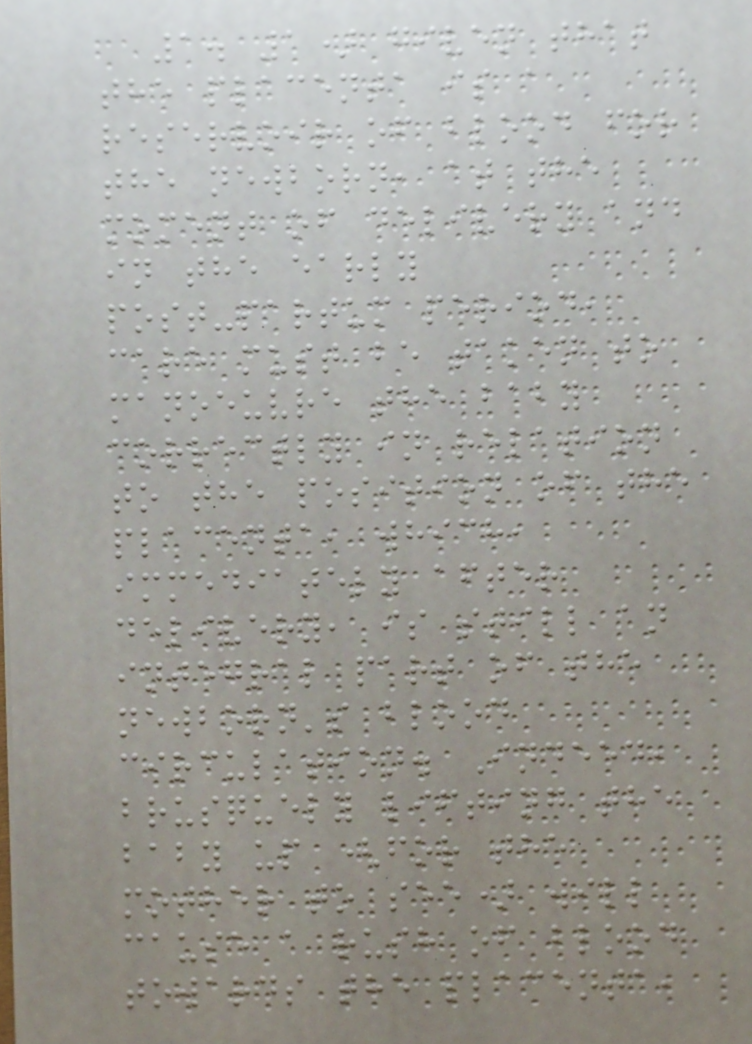1. 1) given that
the placenta is a
reservoir of blood for
the newborn, at the
moment of delivery and
in the early
post-partum period,
care must be taken to
manoeuvre the baby
correctly in relation
to the position of the
placenta, which,
immediately after
delivery, is still an
integral part of the
newborn's blood
circulation. Indeed,
brusquely lifting the
baby up (for the
mother to see) will
cause a rush of blood
towards the placenta,
